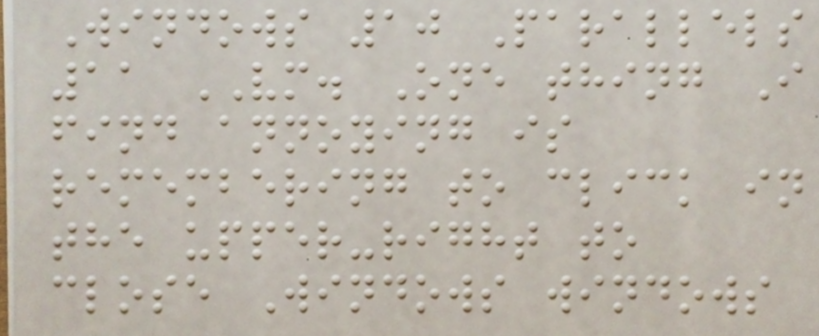Windows 10 Parallels
11 VM. One thing I
find annoying is
remembering to click in
the upper-right to
close Windows windows
